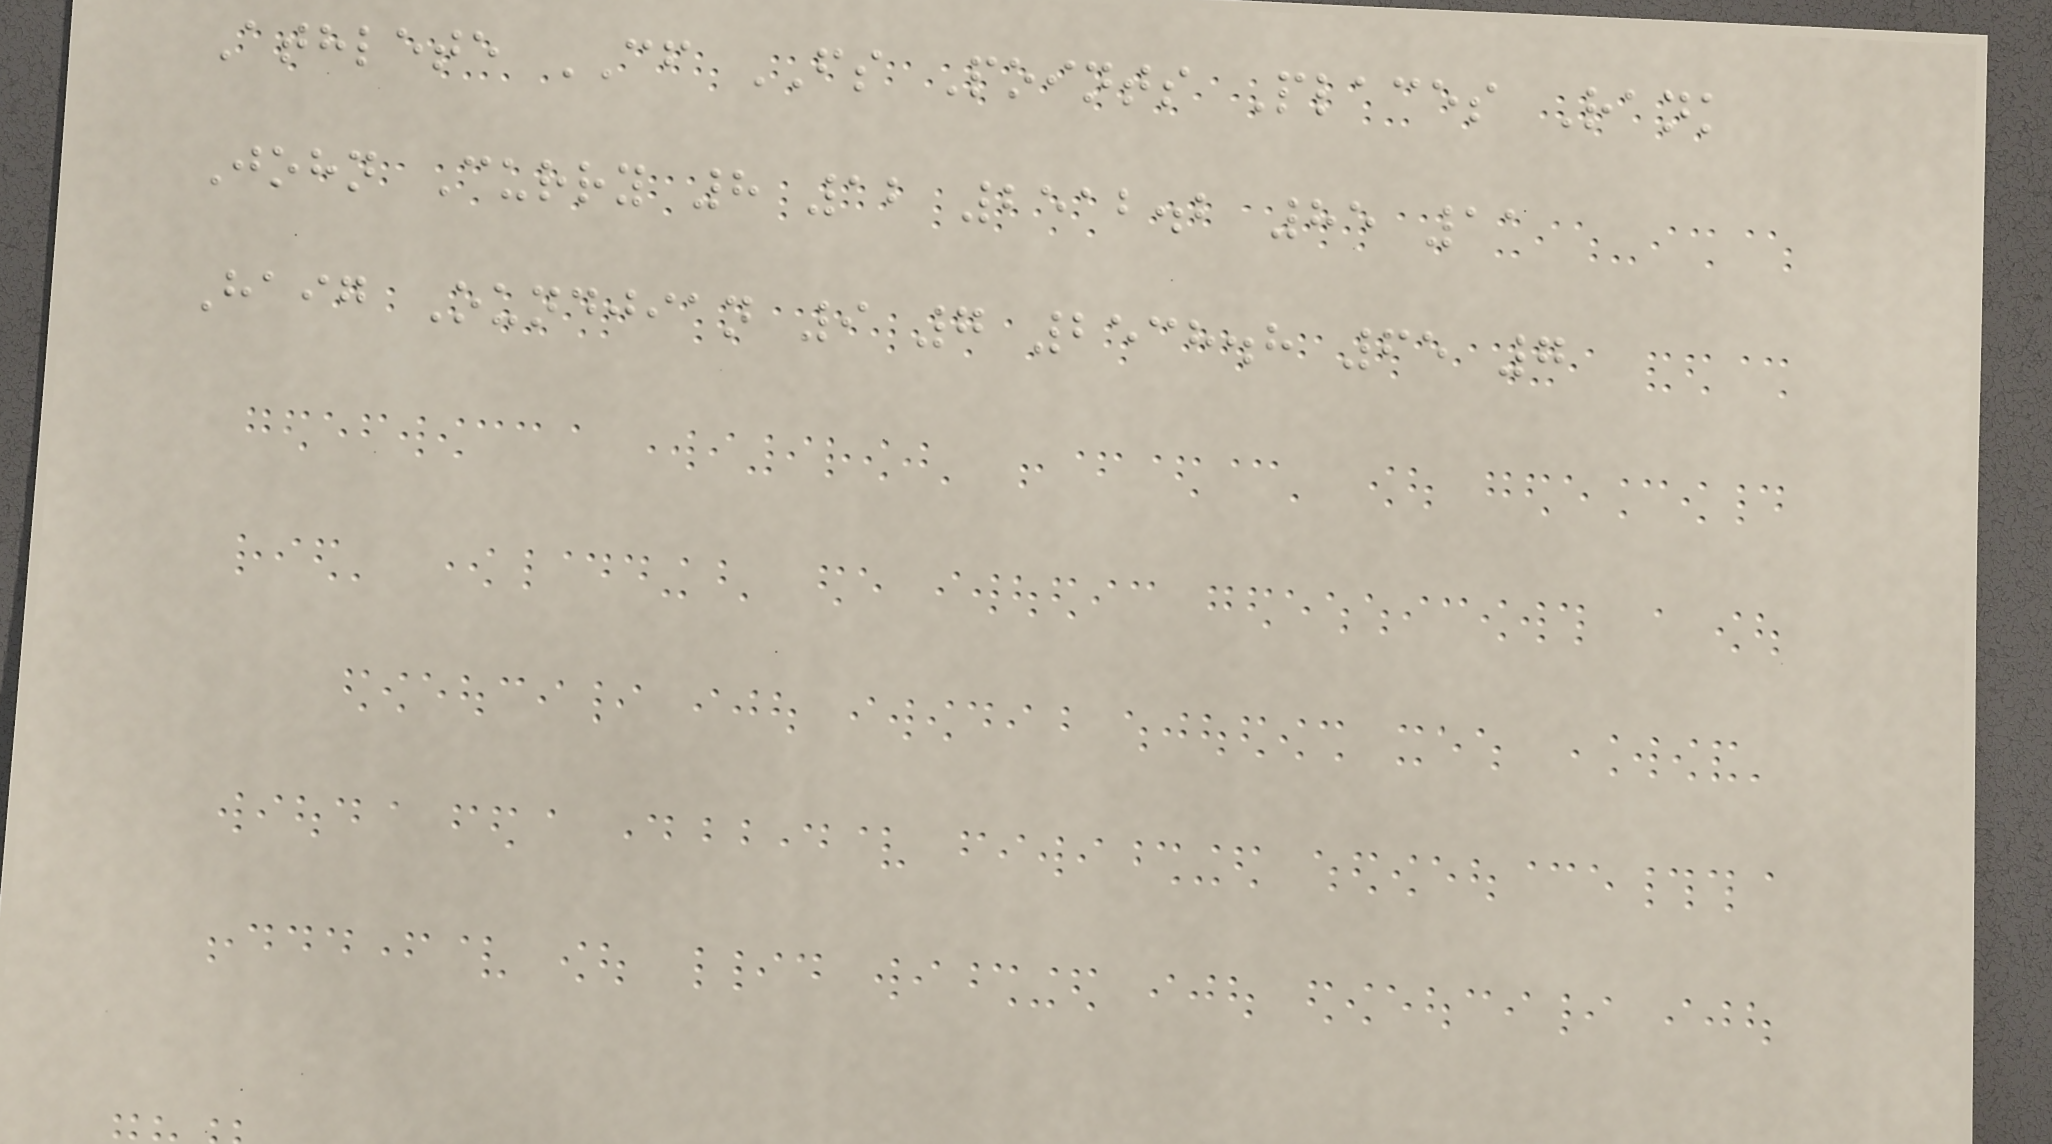Athlete CF FS Points Places Rank
John Curry 8 12 2512.2 85 11
Haig Oundjian 9 7 2538.8 65 7
